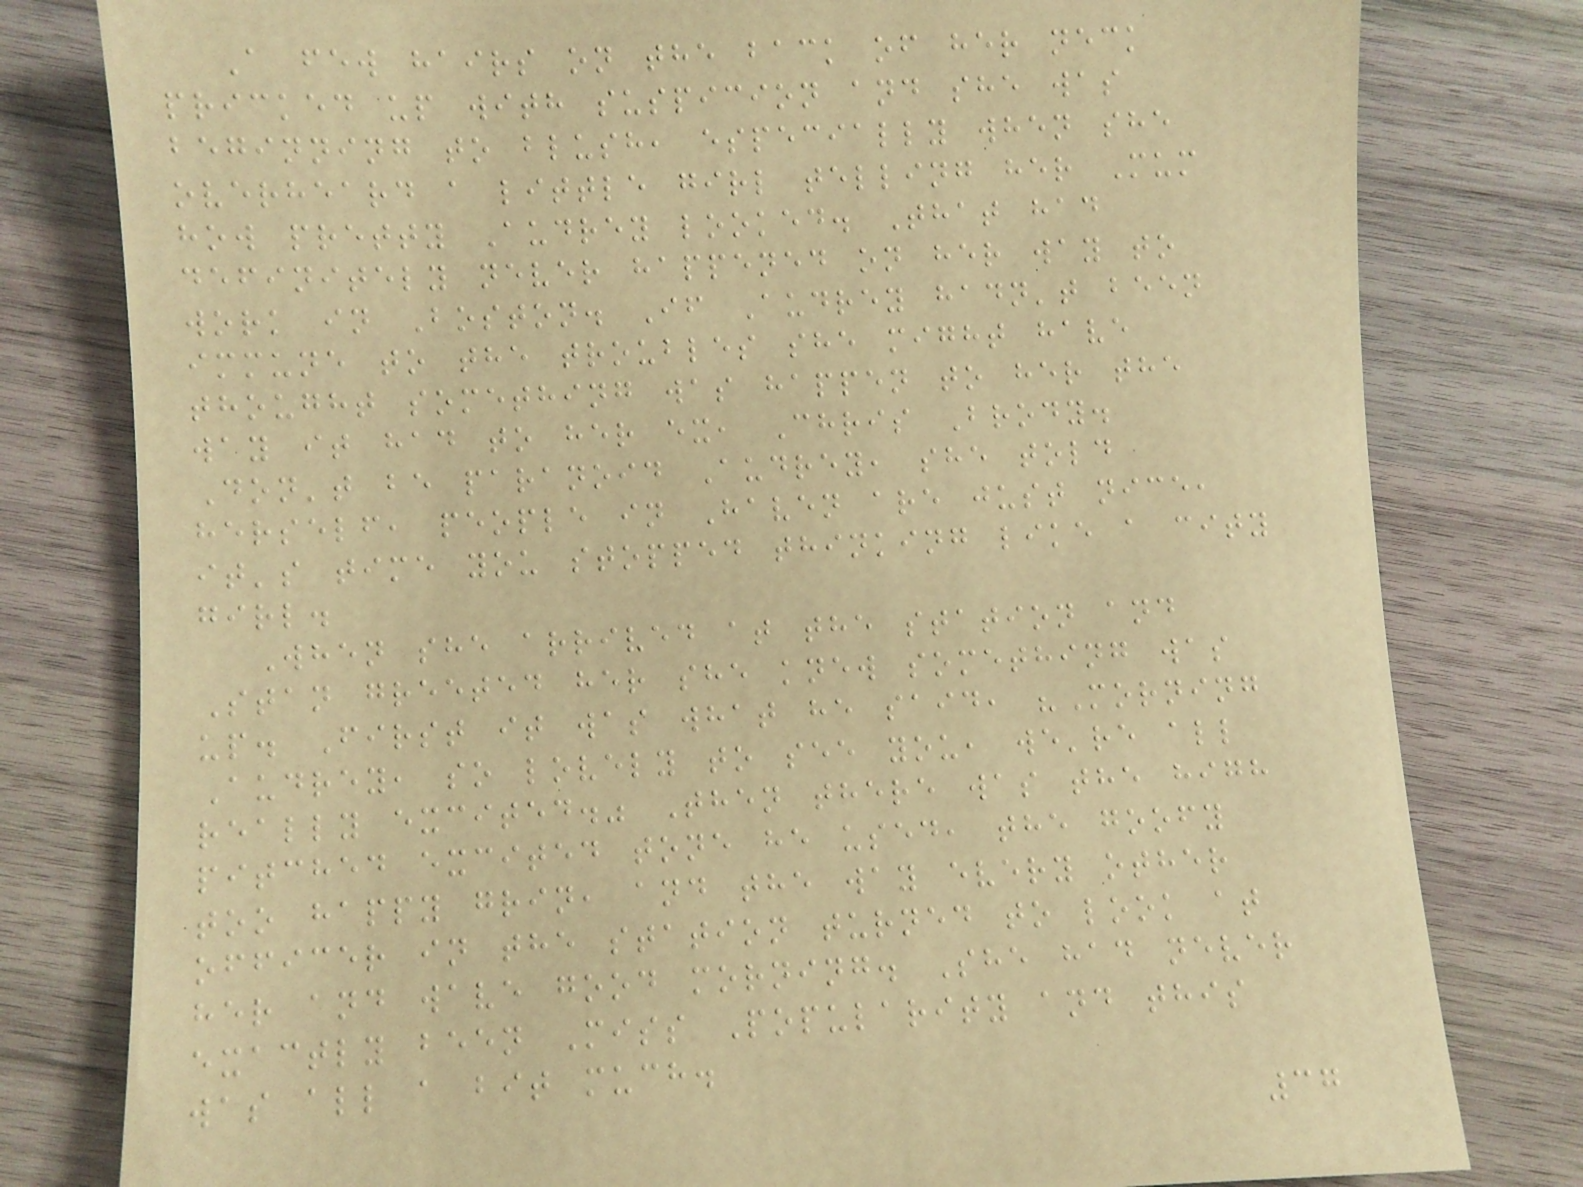A few hairs on the back of her neck
pricked up with suspicion and she was
beginning to blush, especially when she
overheard a little girl telling her Mum
how pretty Audrey looked. That had
definitely never happened on her way to
work in Boston. If Audrey hadn't been
immune to the troubles she might have
thought something was happen to her the
way it had to her ex, Chris Brody.
Don't be paranoid Audrey, she told
herself, people in Haven are just nice,
it's time you stopped thinking like a city
girl.
When she arrived at the station and
Stan greeted her she knew something was
up. First it was what he said, "Morning
Audrey, so lovely to see you, we're all
really excited." Then there was the high
pitched excited tone he used, the goofy
too happy grin, and the way every other
officer in the station turned to look at
her and wave good morning. She had never
exactly been Miss Popularity and this
was all a bit much.
37
